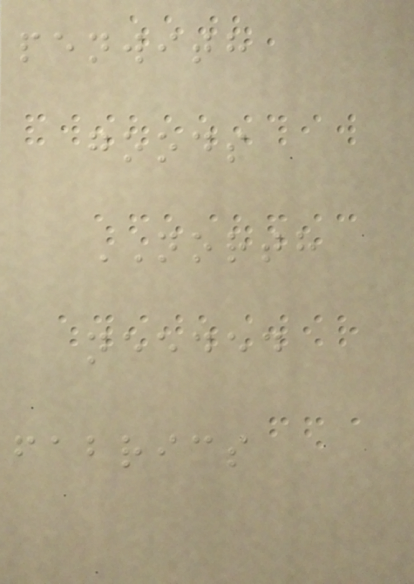penwith
goods
NORTH
needed
fabrics
